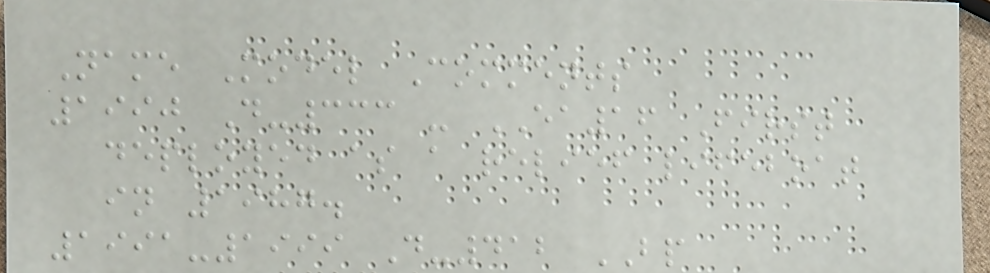Name Model Comments
1990 D-333 - EA16 First
deployed as a relief lifeboat
in 1987.
1991-1999 D-412 BP
